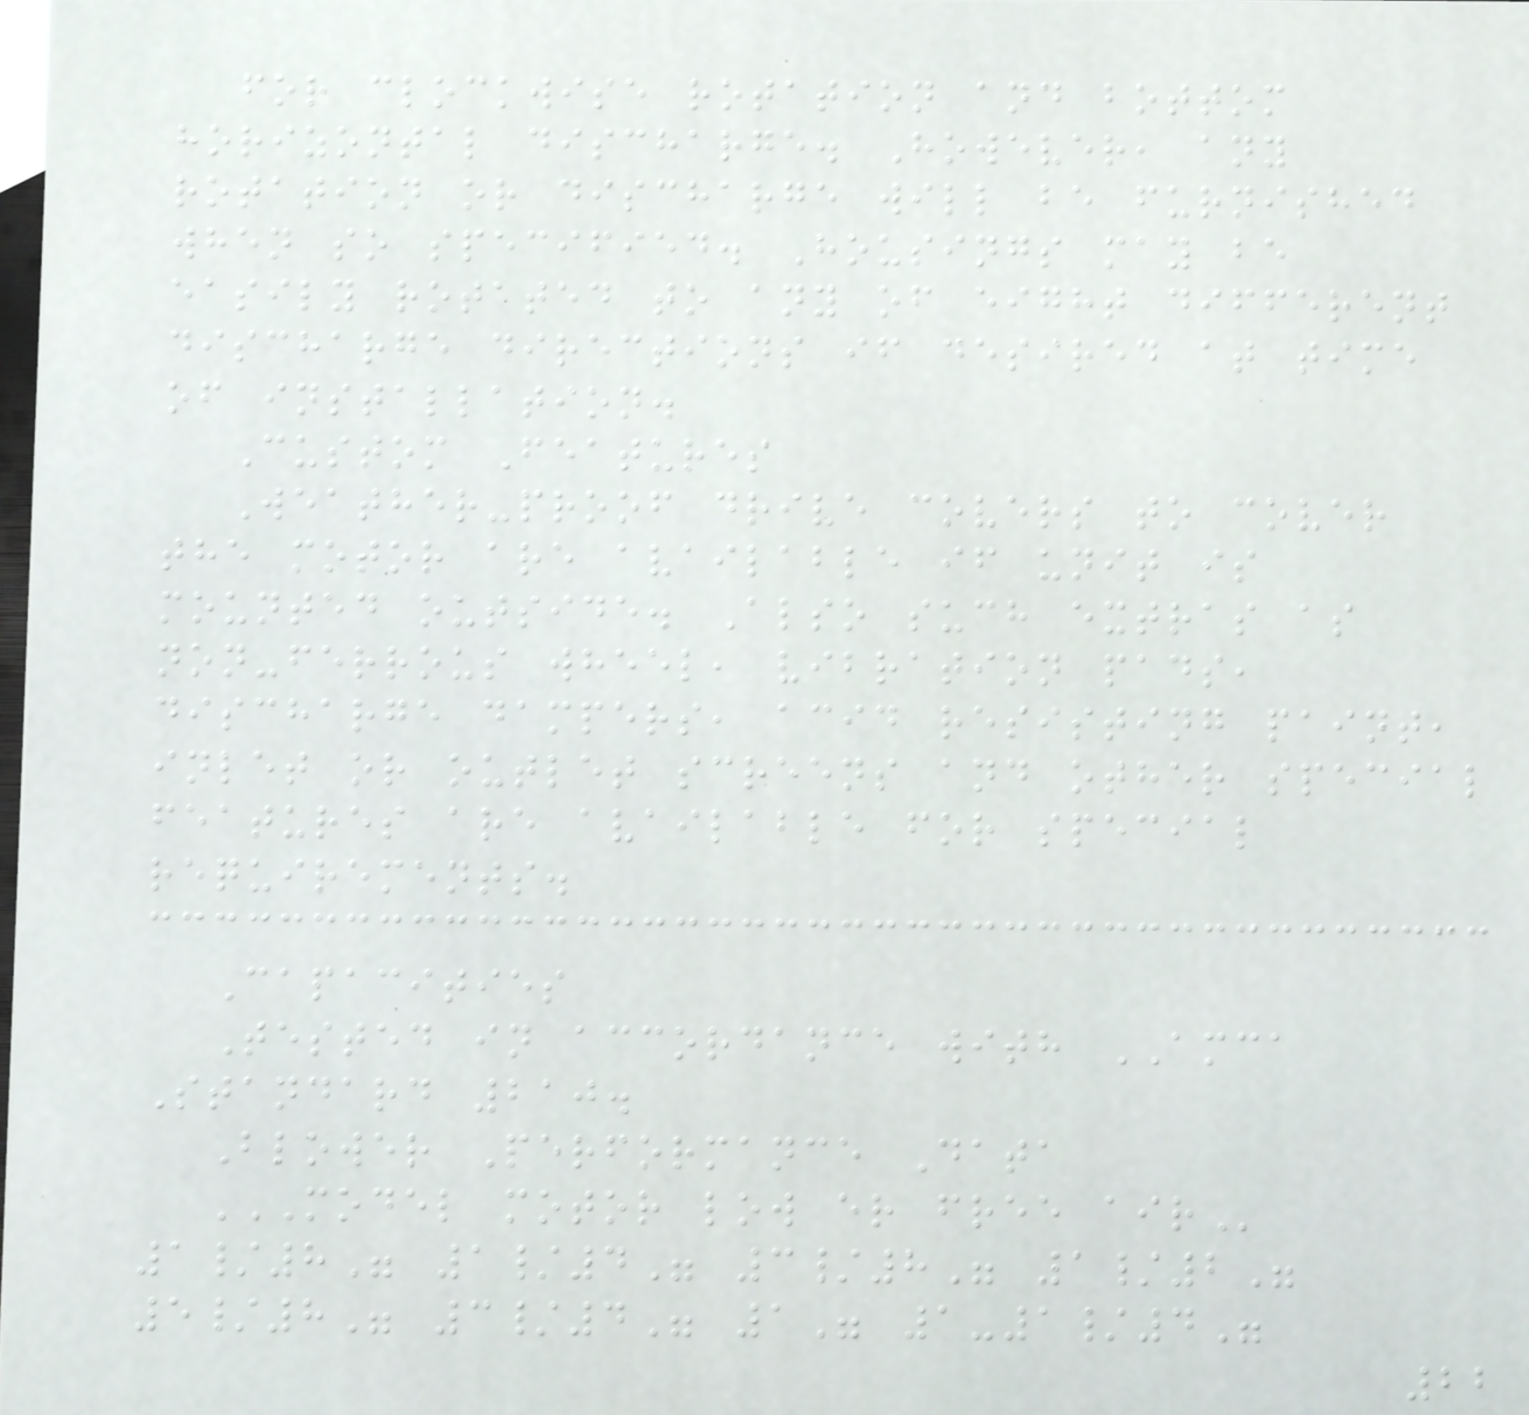for clockwise rotation and bottom
horizontal discharge. However, any
rotation or discharge will be furnished
when so specified. Housings may be
easily rotated to any of eight different
discharge directions if desired at time
of installation.
Custom Features
Weather-proof drive covers to cover
the motor are available if unit is
mounted outside. Also such extras as
non-ferrous wheel, vibration pads,
discharge dampers, acid resisting paint,
inlet or outlet screens and other special
features are available for special
requirements.
Capacities
Tested in accordance with AMCA
Standard 210.
Blower Performance Data
MODEL MOTOR LOW ER FREE AIR
1/8" 1/4" 3/8" 1/2"
5/8" 3/4" 1" 1-1/4"
22
